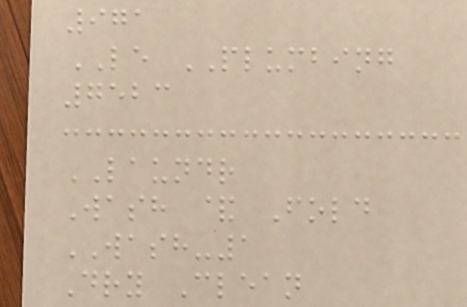971
LE PLUMBING
7523
LAUNDR
Wash & Fold
WASH-1
Dry Clean
